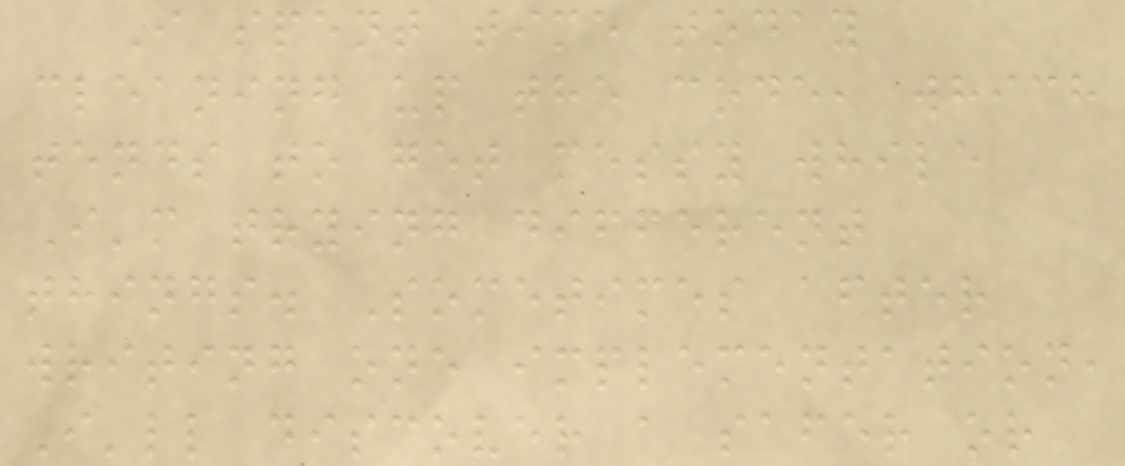I spent time today
cleaning up the code, which
tends to get messy while
I'm trying different
things. Sometimes after
writing one implementation,
I'll discover a safer or
